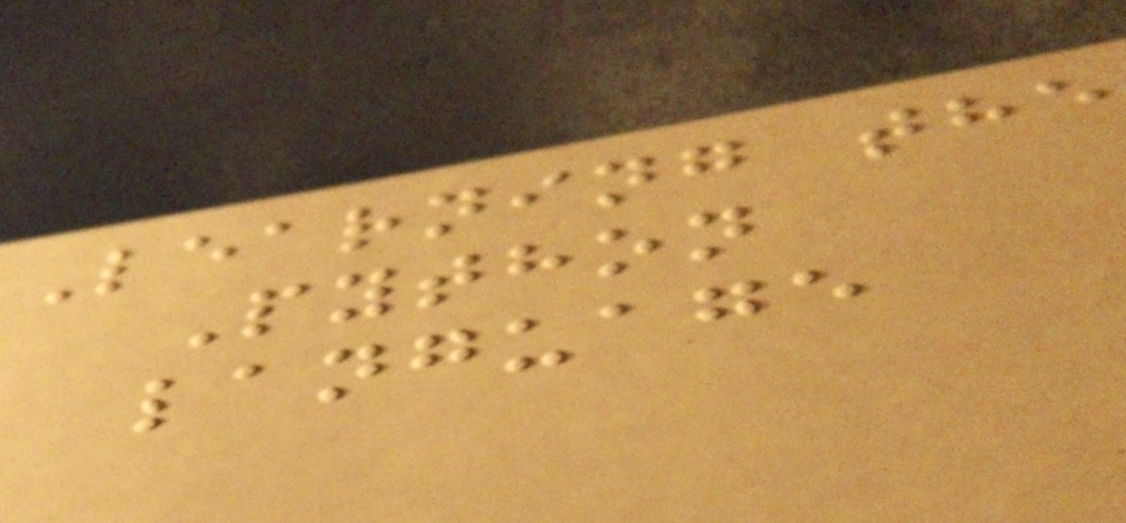Learning the
Python
language
